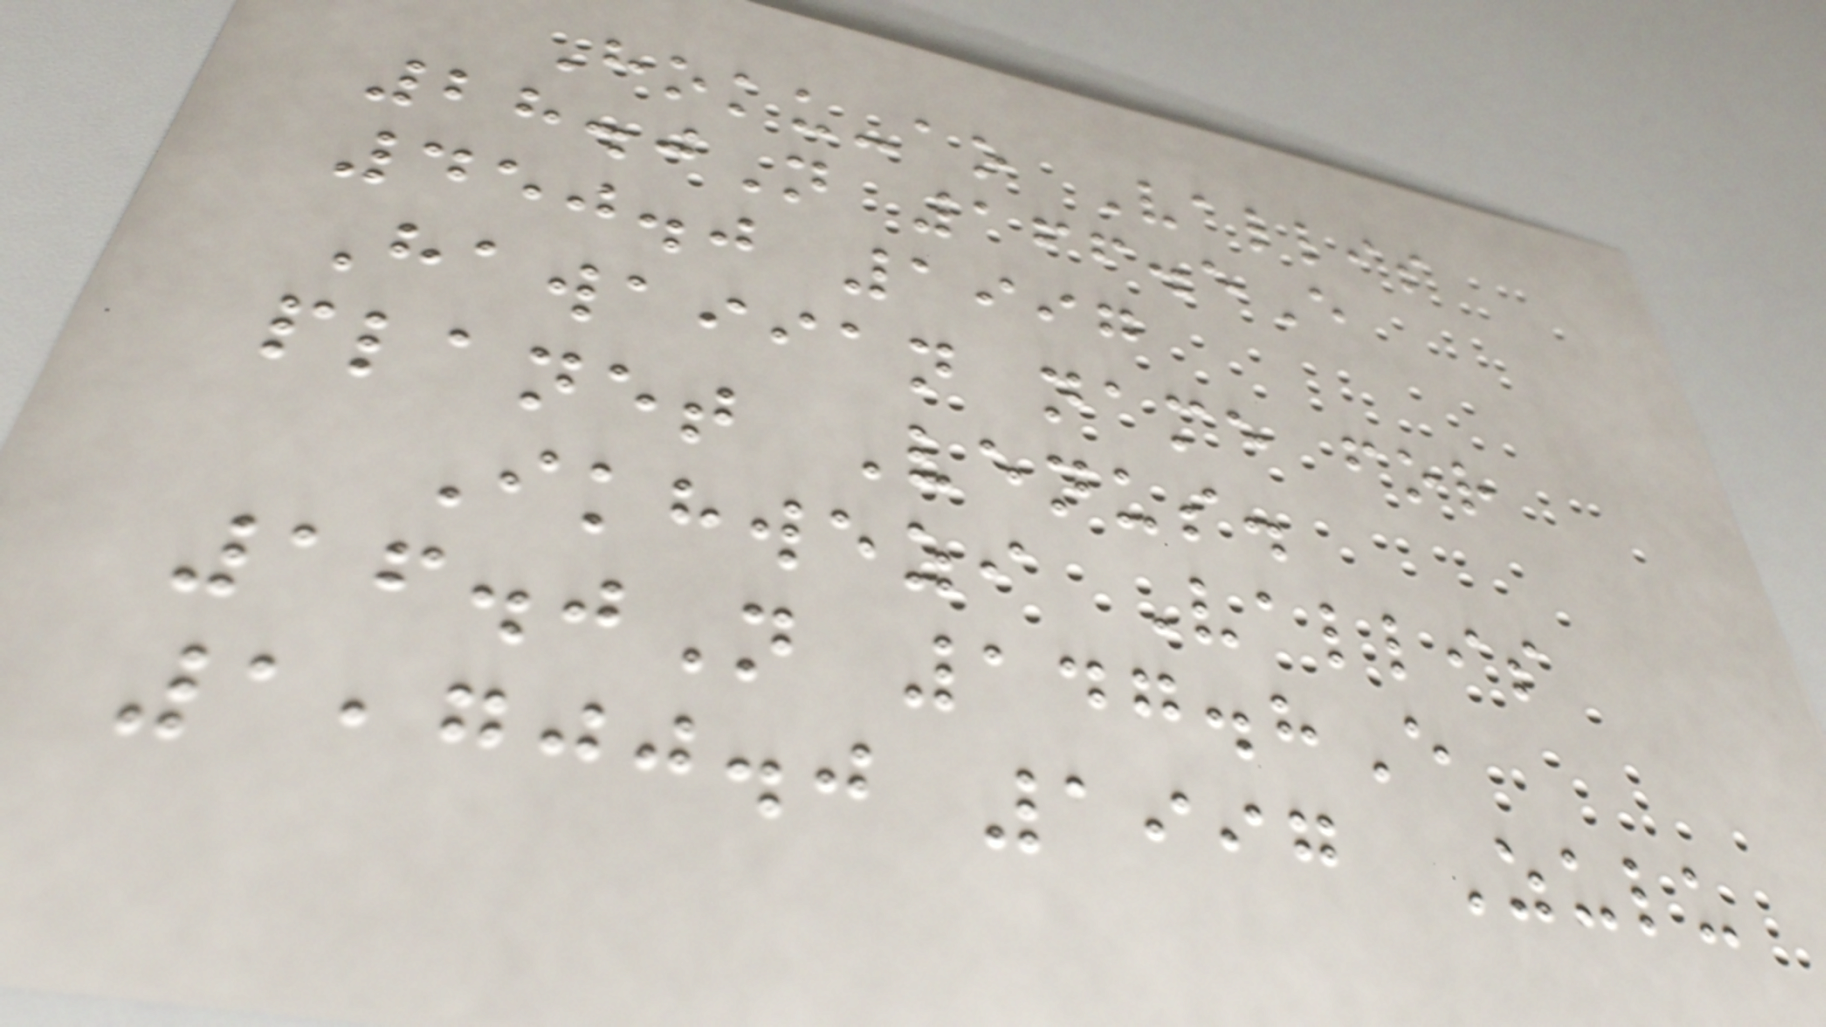Hoku-ao Vallis
28.0N 166.5E
450.0 1997
Hawaiian name for
planet Venus.
Ikhwezi Vallis
16.0N 147.8E
1,700.0 1997 Zulu
